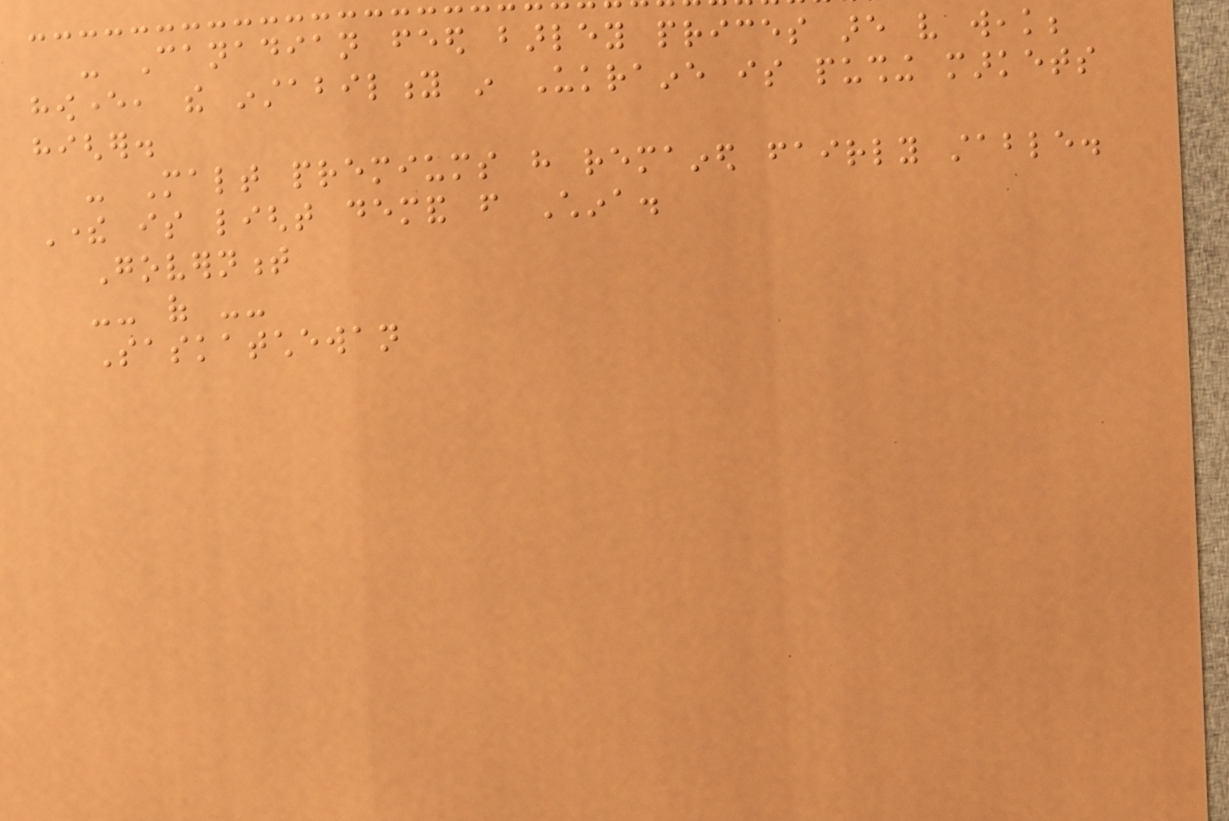- Canadian feed barley prices are very weak;
however, the instability in Ukraine is pushing markets
higher.
- Malt premiums have remained fairly stable.
There is light demand from China.
Government
-- of --
Saskatchewan
